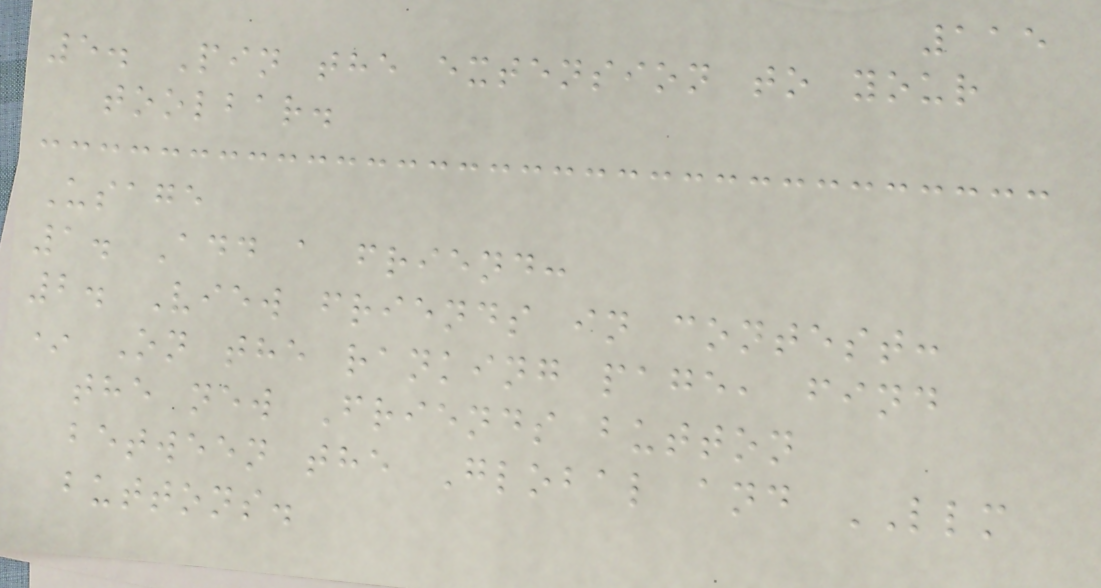115
5. Pin the extension to your
toolbar.
Usage
1. Add a friend:
2. View friends in contest:
* On the ranking page, find
the new Friends button
between the Global and LLM
buttons.
